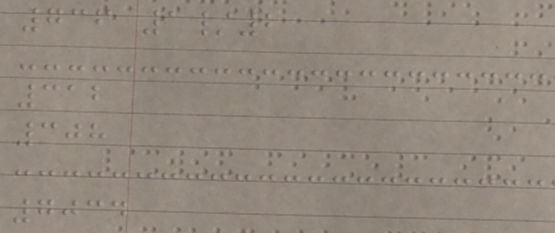736 1/2
312
308
7034
